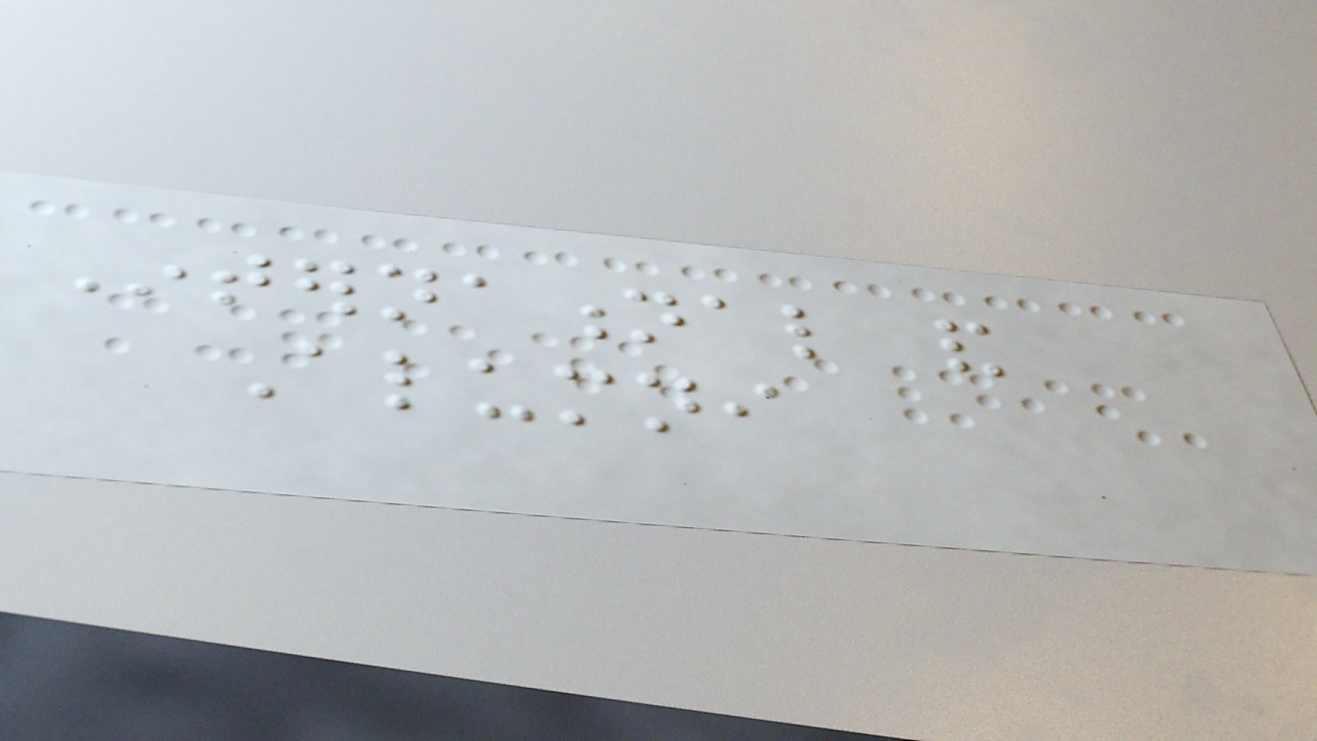International and
Alumni
